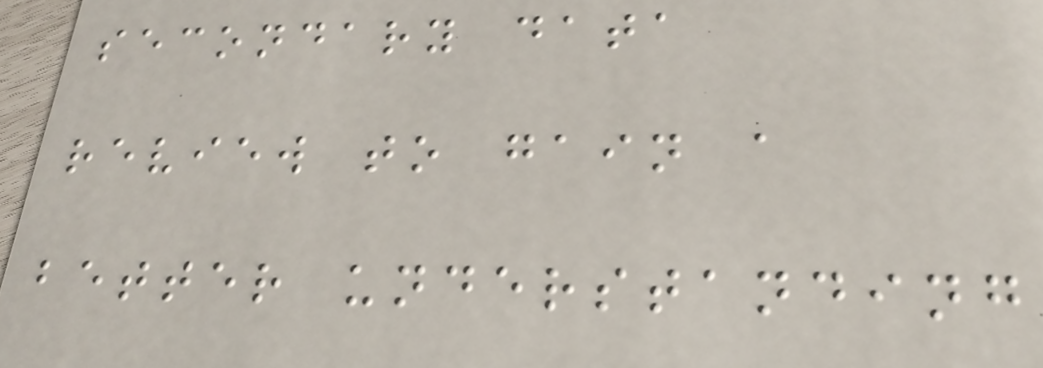secondary data
review to gain a
better understanding
